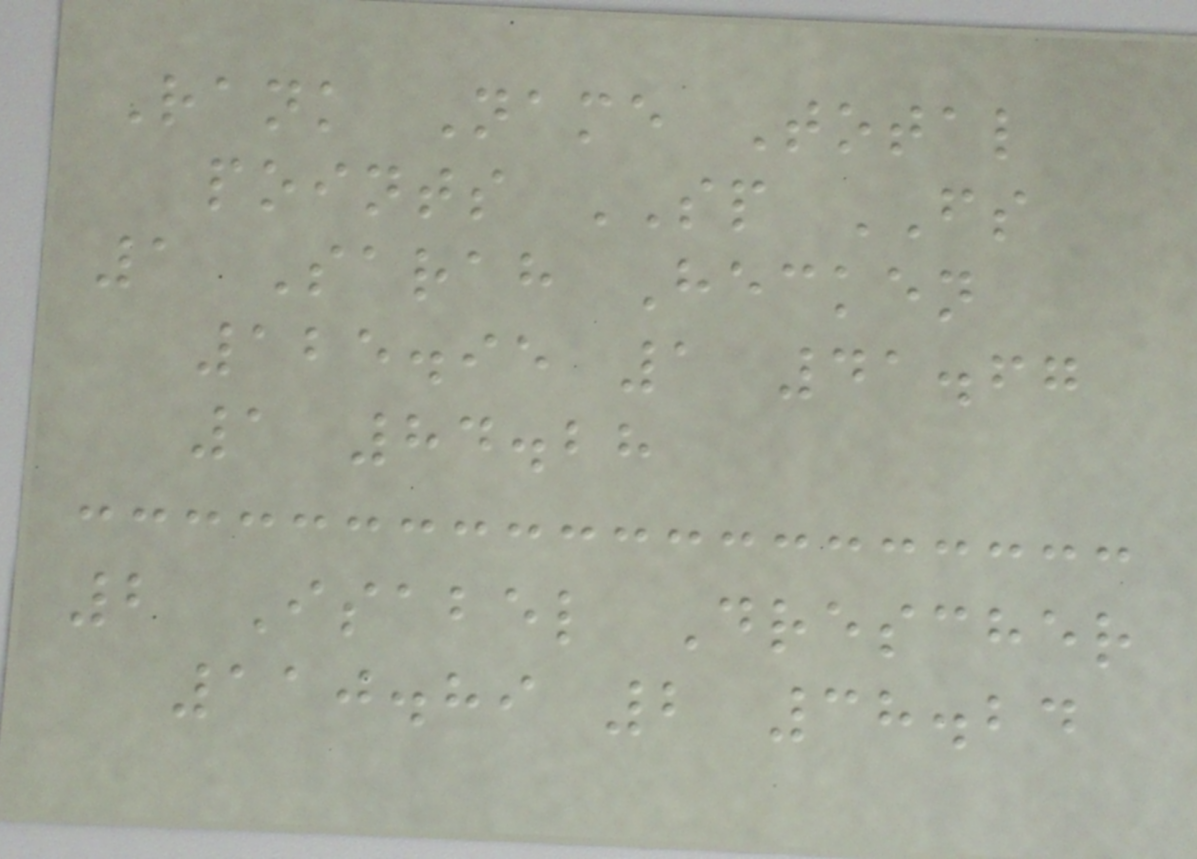Rank Name Total
points SP FS
1 Sarah Hecken
125.95 1 41.67
1 84.28
2 Isabel Drescher
110.89 2 38.24
